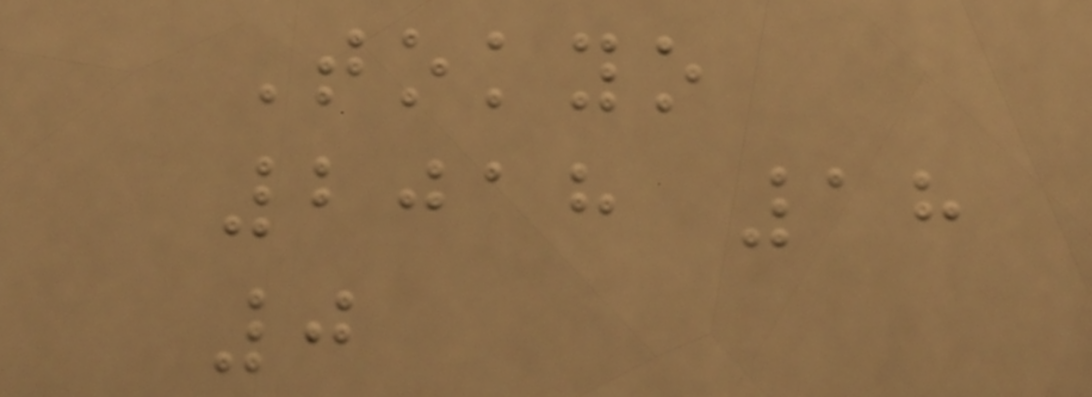Tokyo
2018 18
0
